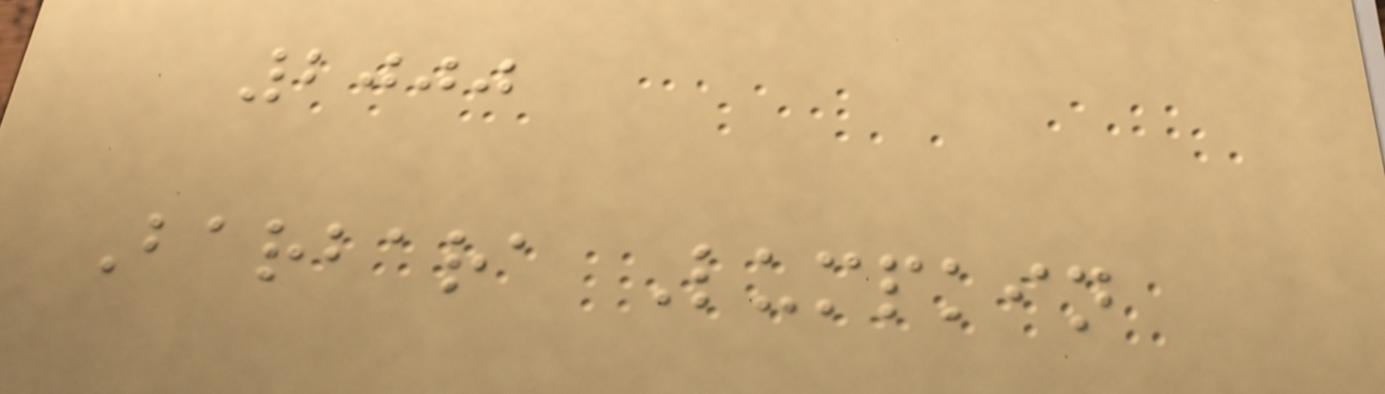2000
Barbara Lumpkin
